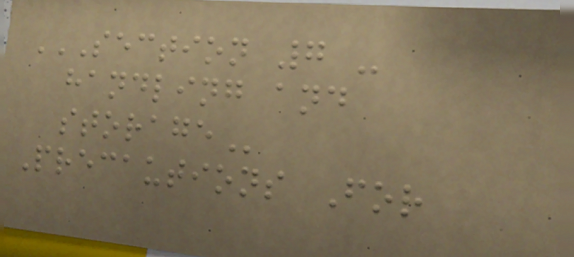SECTION 7 -
HANDLING AND
STORAGE
Precautions For
